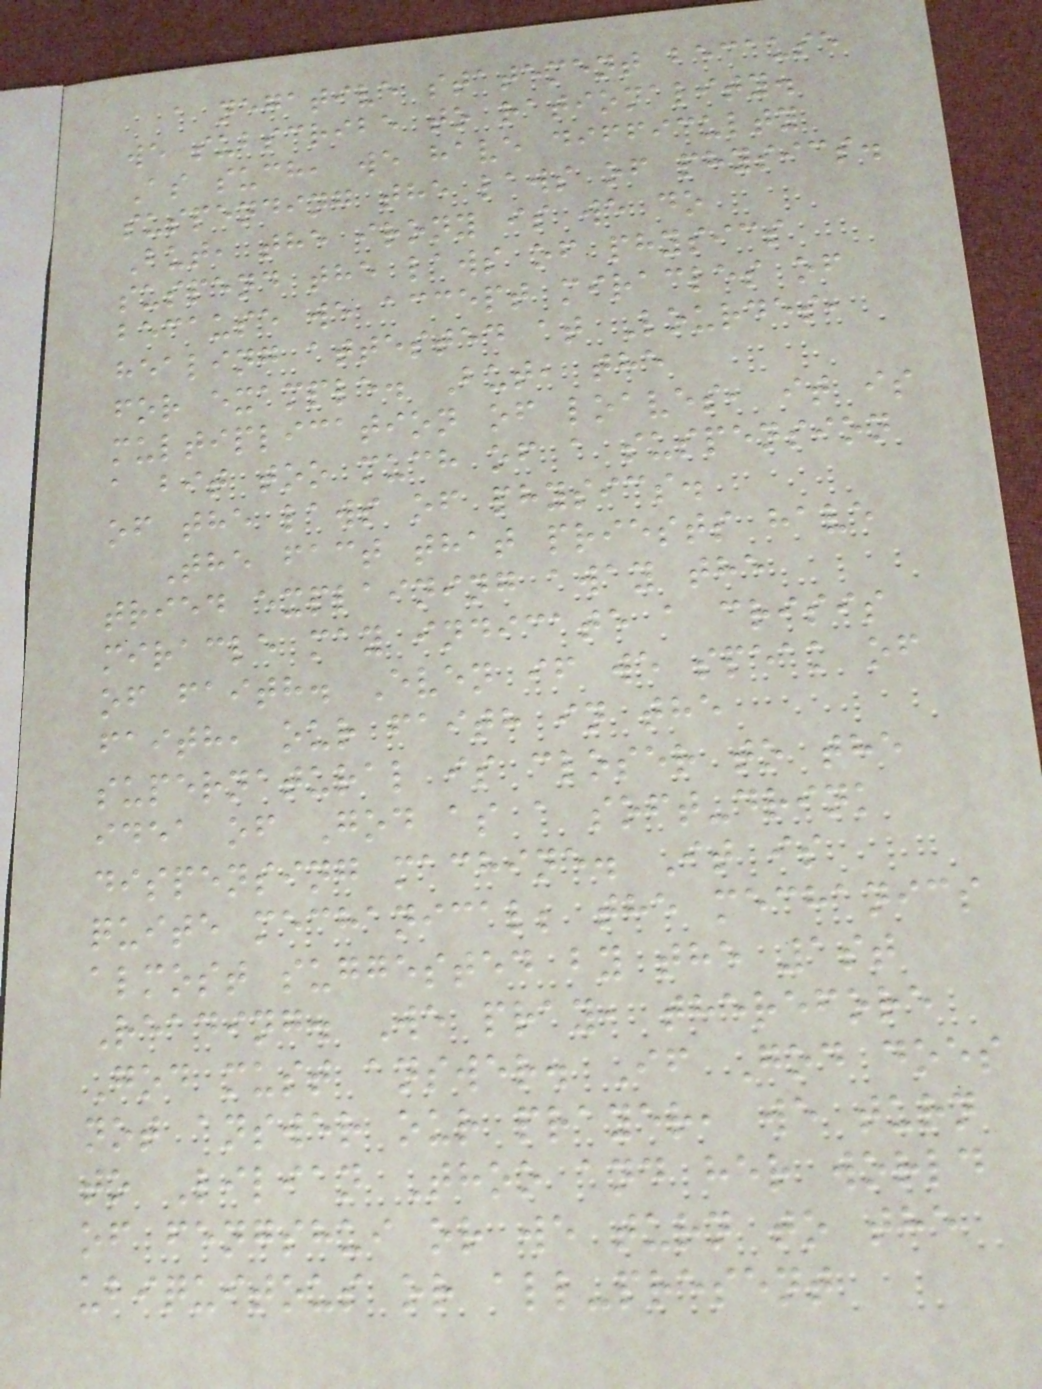a negative statement because
we subscribe to rationality.
As such, we have difficulty
suspending the laws of physics.
But, the irony is we do
suspend the laws of physics
because we accept miracles of
healing attested at Lourdes,
for example. But, the
multiplication of loaves, it is
a bit too much of a suspension
of the laws of physics.
The fact that priests have
tried explaining away the
miracle may indicate a crisis
of faith. Even if we speak of
faith, our faith in the
supernatural is closer to the
idea of God as a soft-drink
dispensing machine. It is
quite mechanical; the mechanics
almost suggested by the 1st
Reading. We pray, therefore
God must answer. If God does
not answer our prayer, we turn
to Lilian Thoo and her world
of fengshui or we turn to the
ubiquitous or all-present
